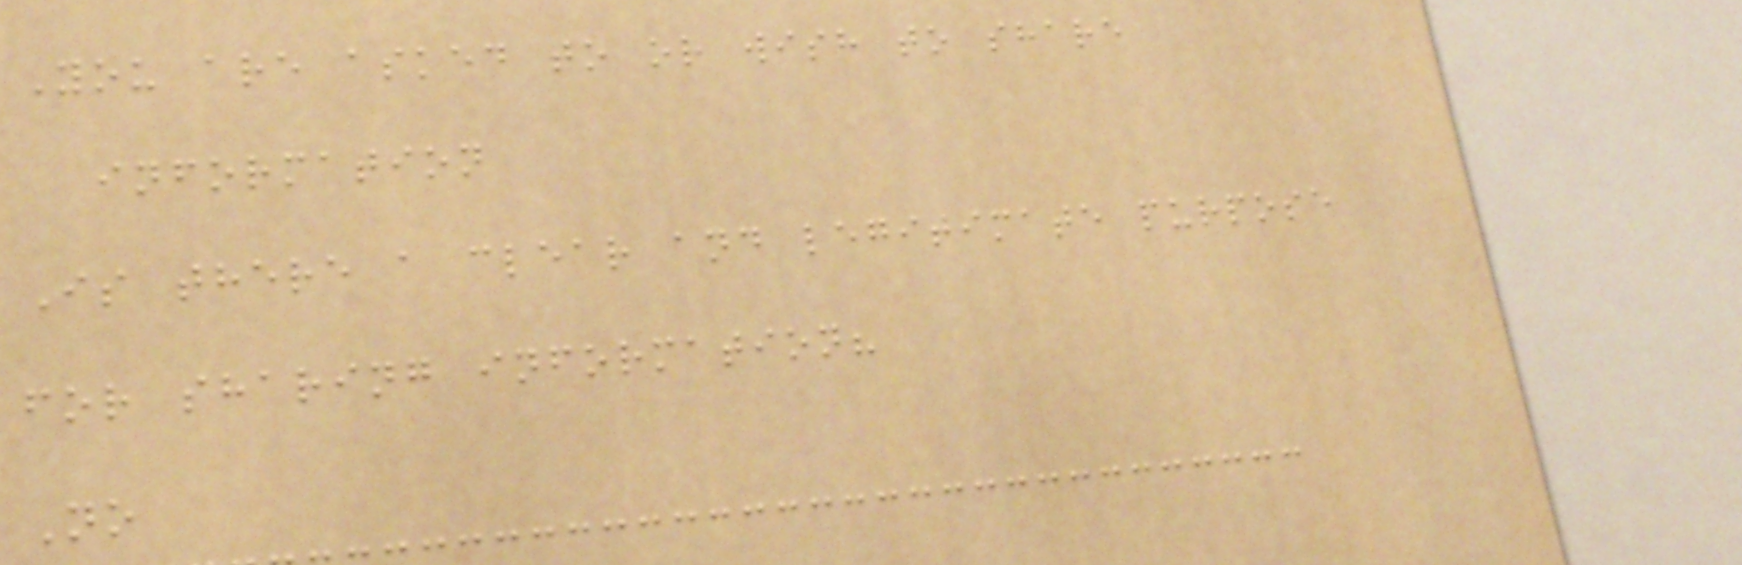You are asked to or wish to share
information
Is there a clear and legitimate purpose
for sharing information?
No
